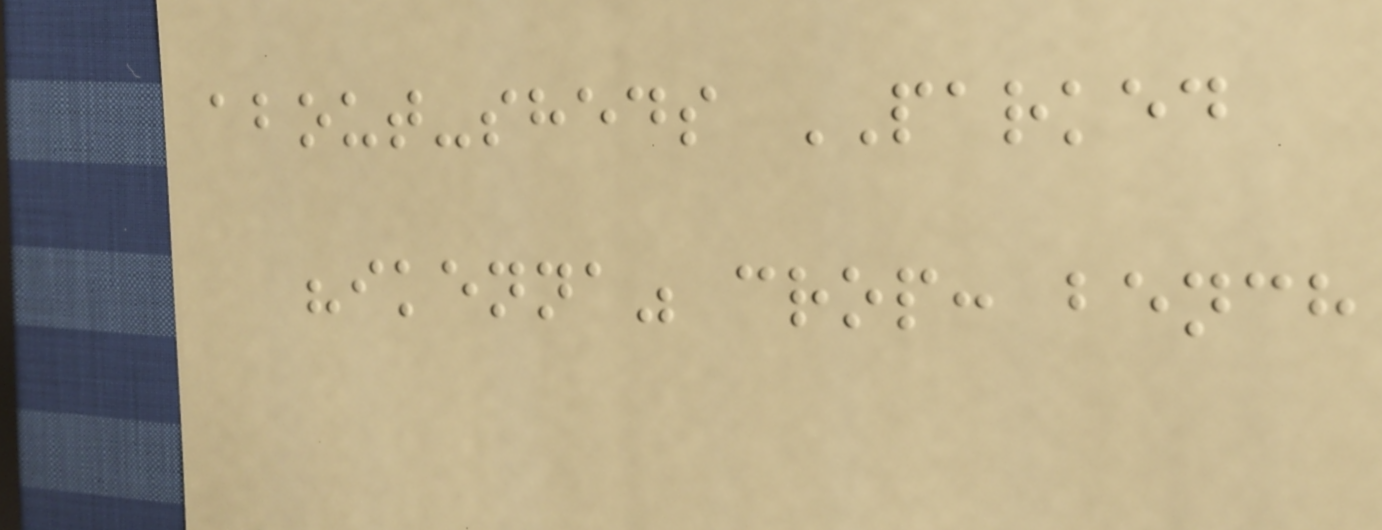about-sheds PARKED
"ikenna" crop: bench
